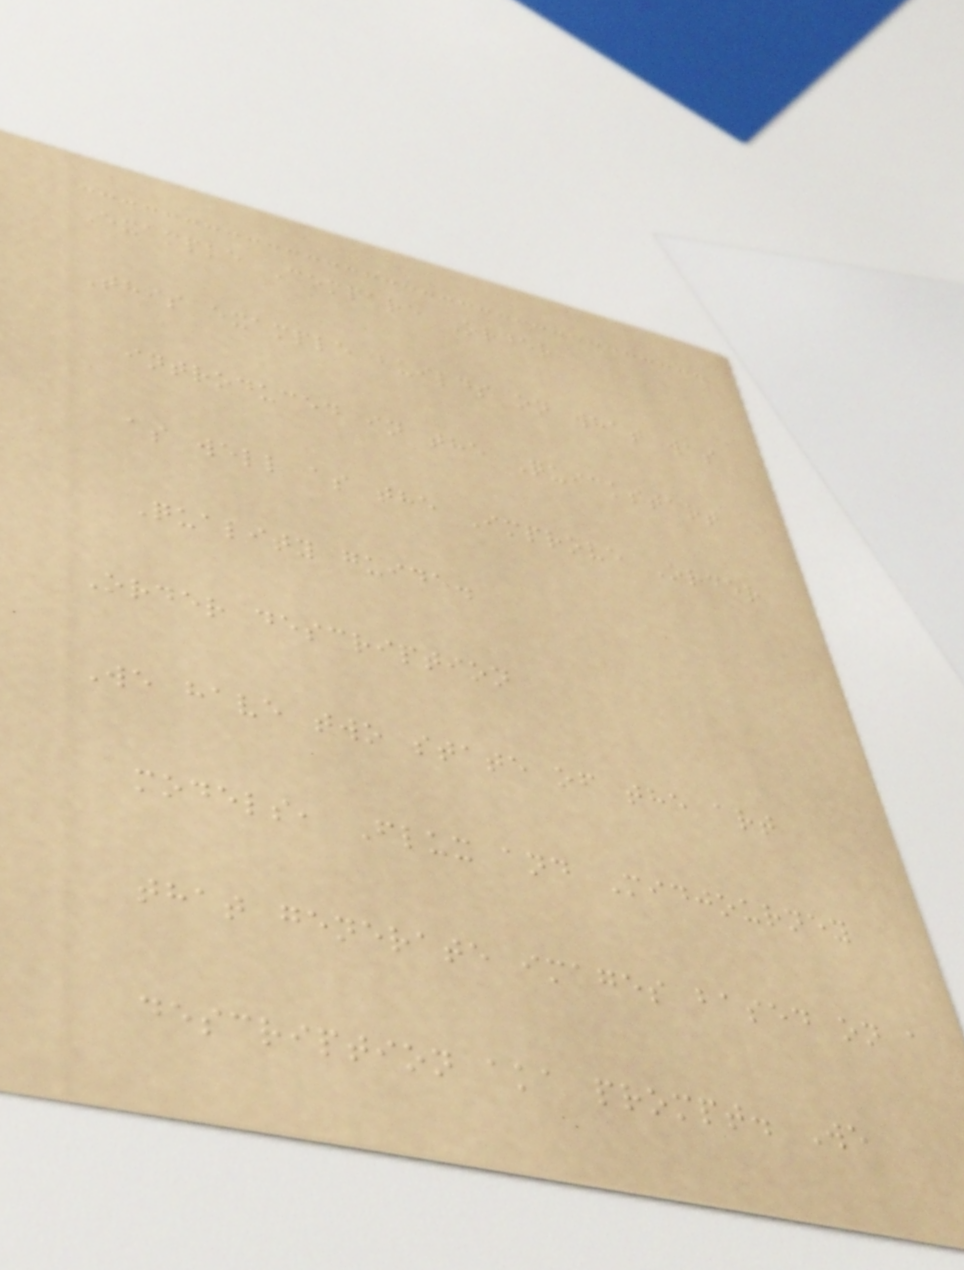Example Compare Order
This example builds on what was
introduced in the Quickstart
as well as the Improve Order
Quality guide.
Order description
We have two state of the art
models, Flux and Midjourney
that generate images based on a
description aka prompt. We
